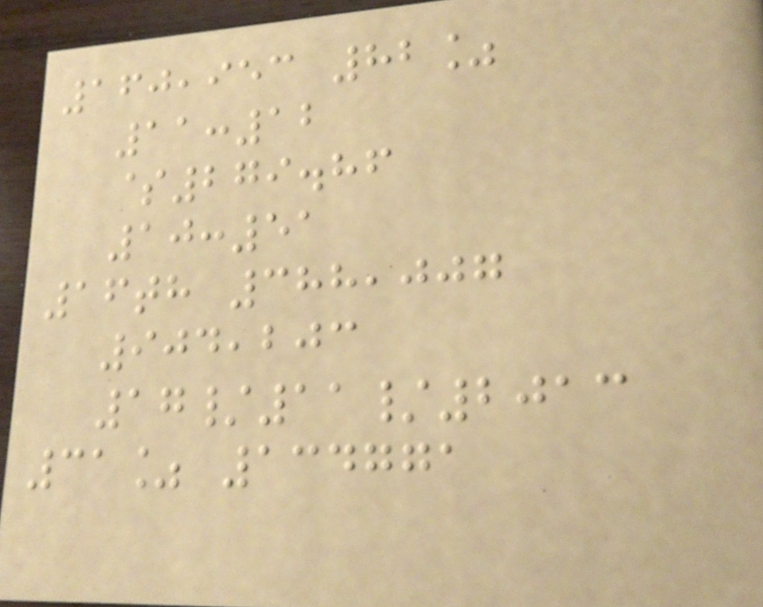160,953 82%
11:12
$279.86
10:51
16th 388,007
904,203
17/11/2013
31% 134771
